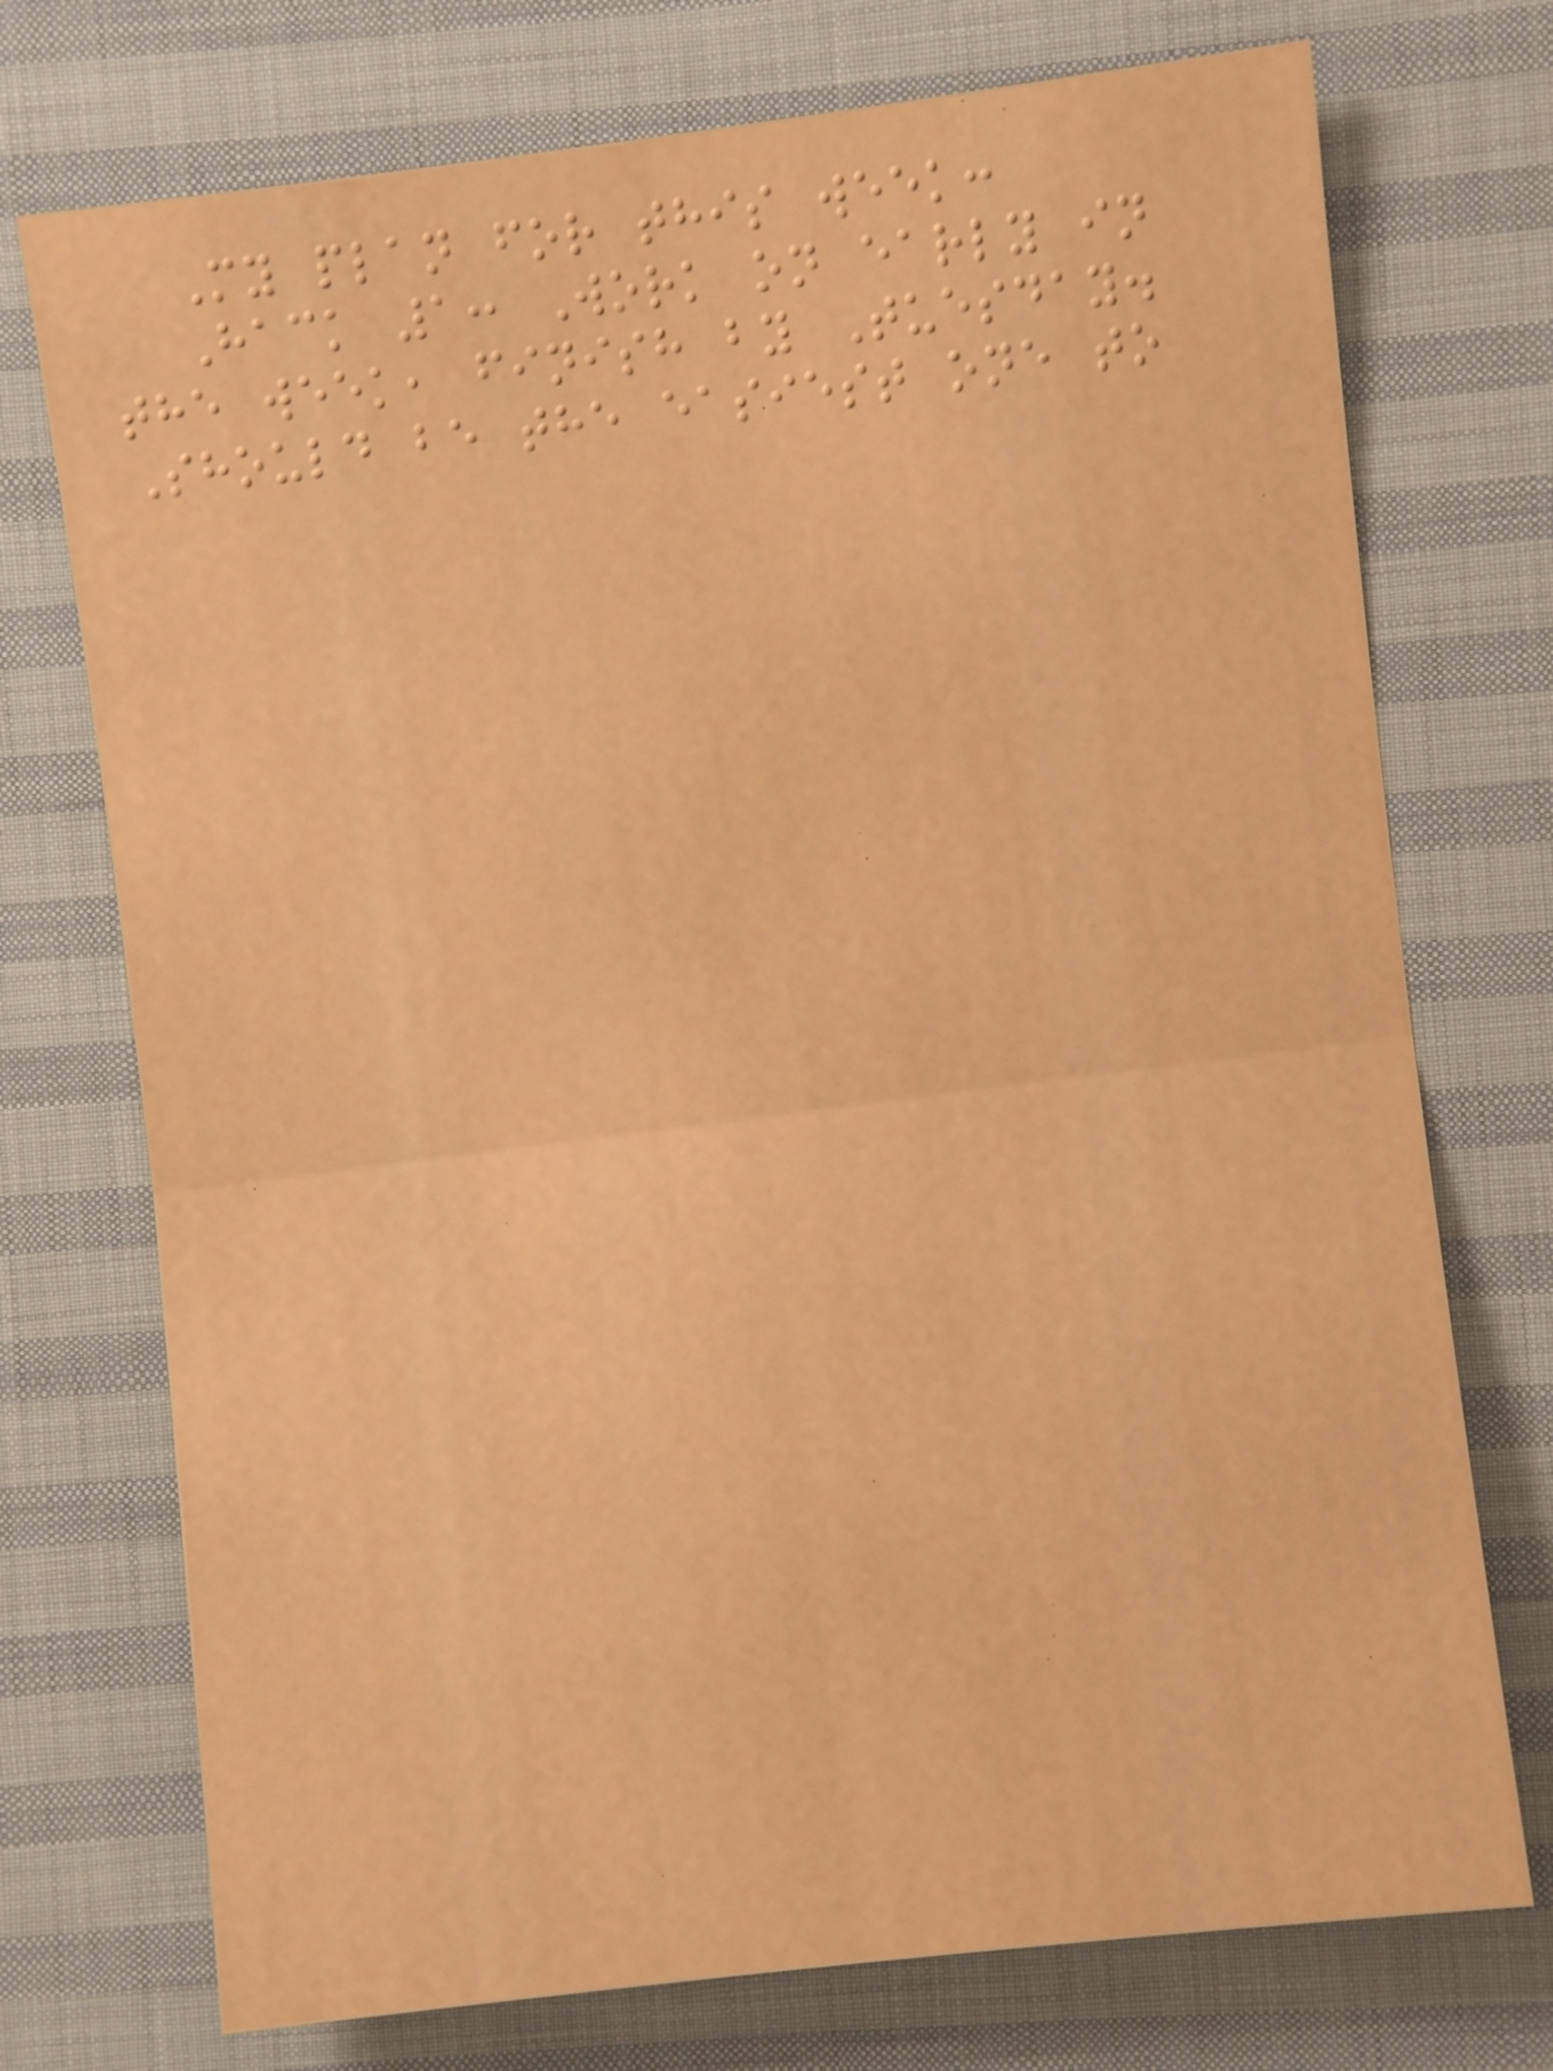My plan for this week:
Hack 1: Work on early in
the week, finish by Tuesday.
Should be the easiest one to
